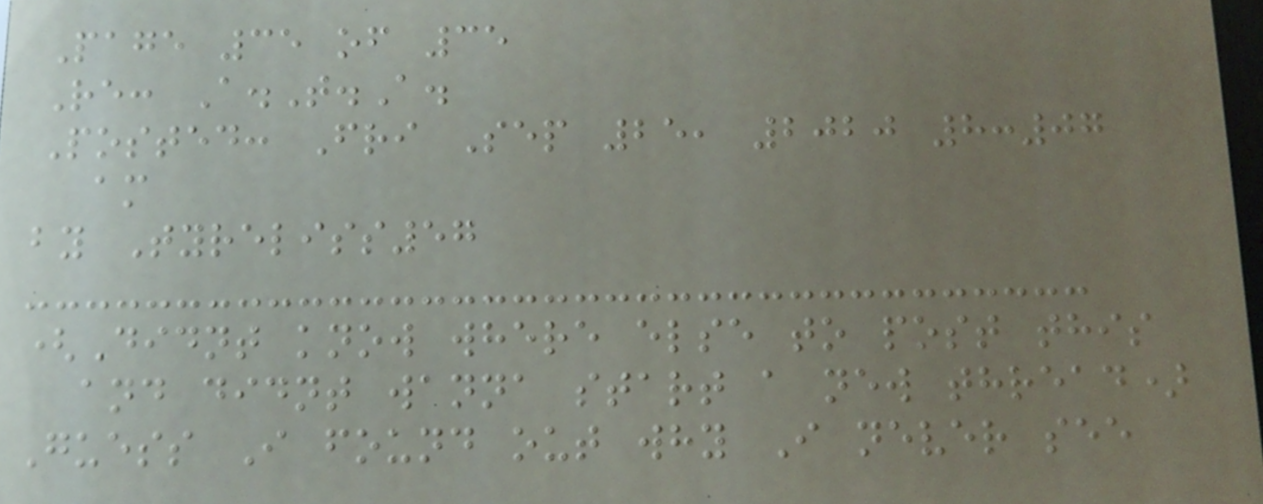Page 35 of 35
Re: A.T.A.
Posted: Fri Sep 25, 2020 8:07
am
by Tyreliss57
(Didnt know where else to post this
and didnt wanna start a new thread)
Guess I found out why I never see
